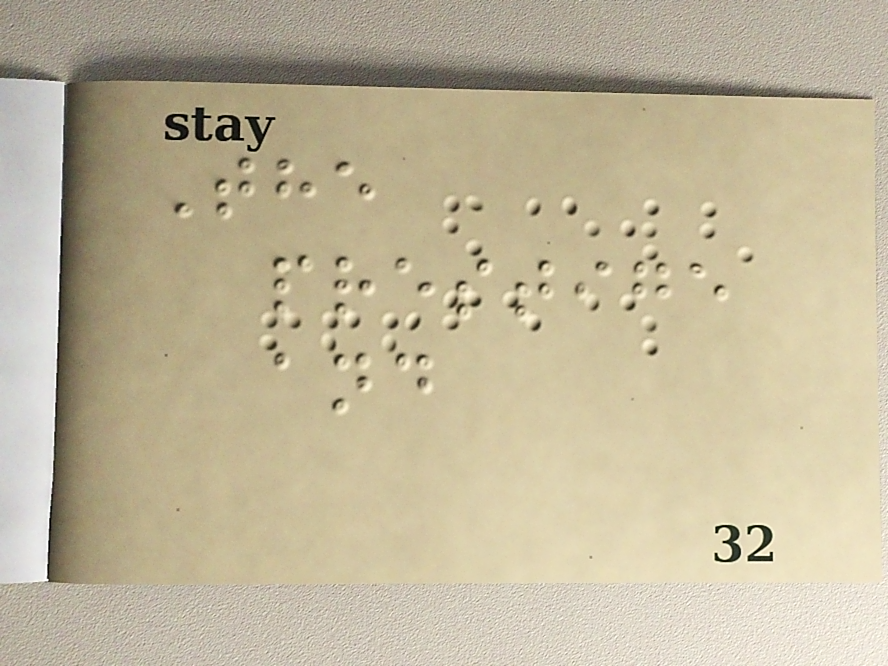The
prestige
and
